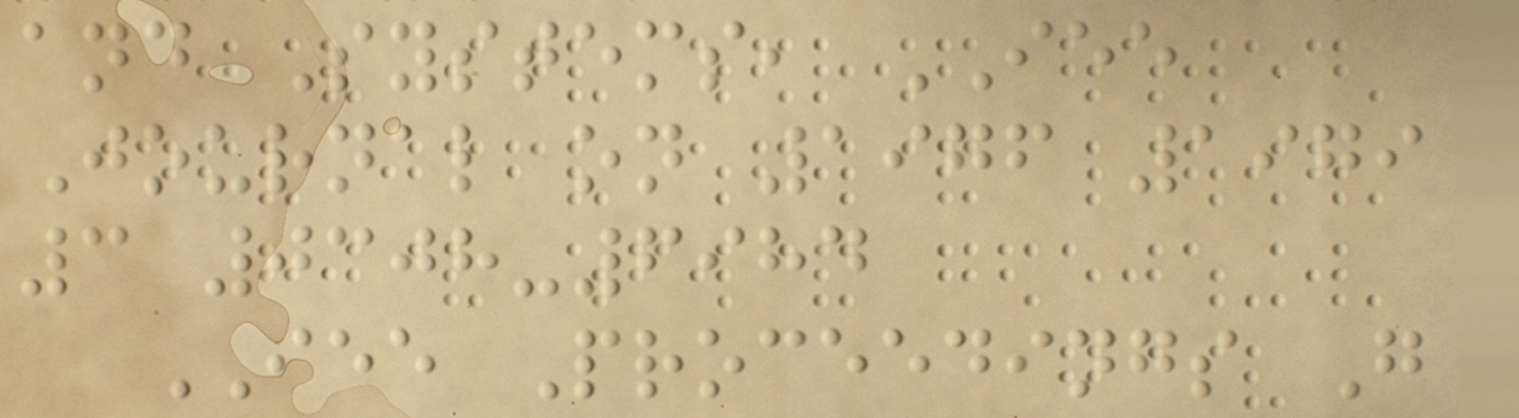and Systems, IEE
Journal on 1976 1979
3 0308-6984
IEE Proceedings G
